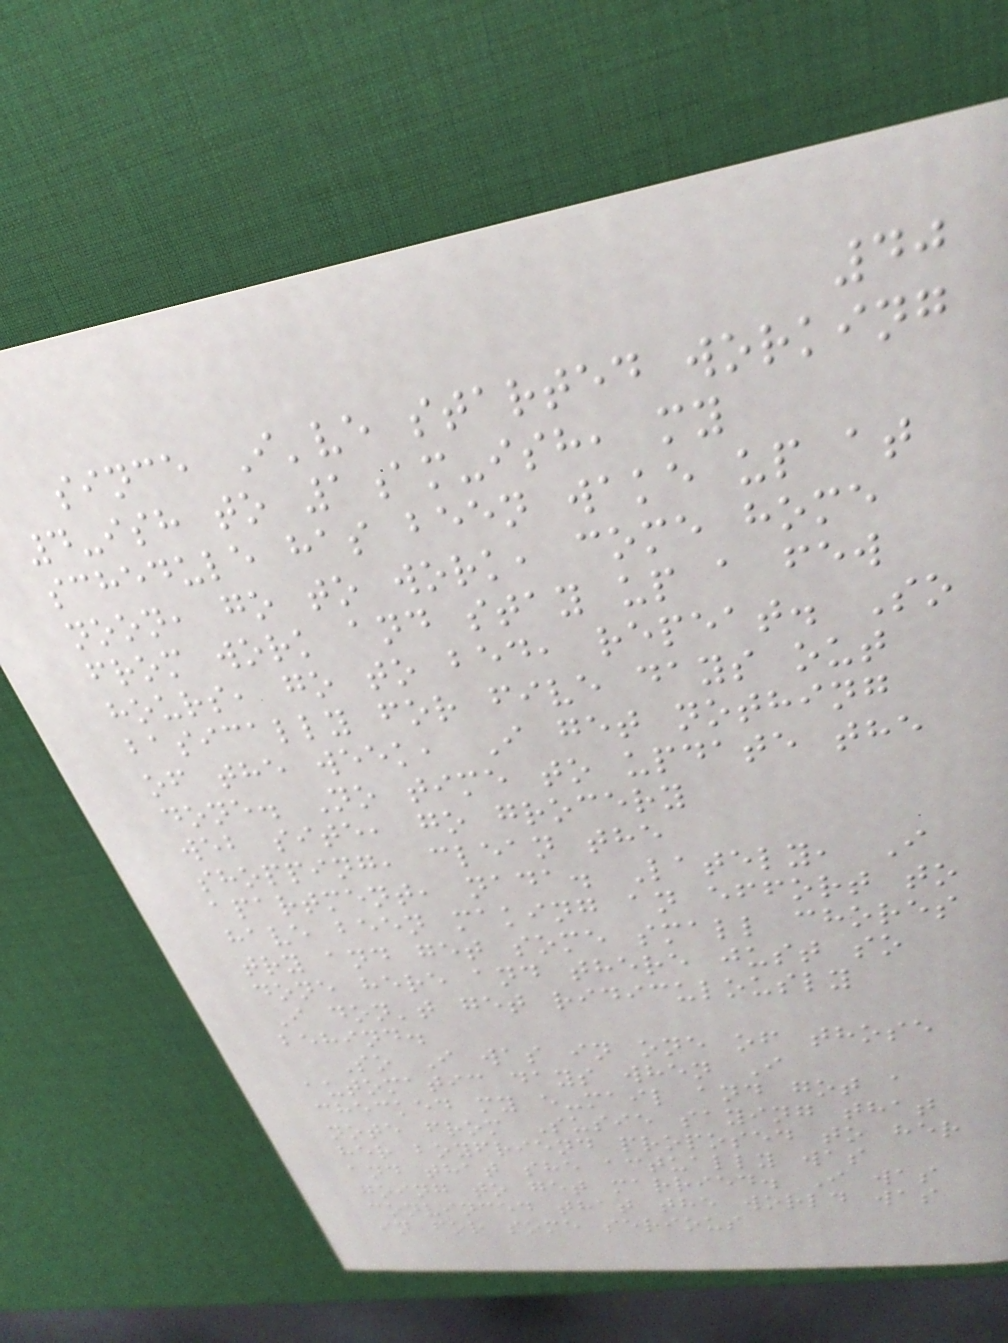40
since I've started working
4-ish to 1am-ish, my
schedule has been wake up at
noon, go to work, come home
from work and stay up a few
hours, go to bed, repeat. So
basically for five days out
of the week, I get nothing
done. No time to update the
web site, go grocery
shopping, clean the
apartment, nada. Lately, I
have been making an effort to
try and get some small chores
done here and there just so
I don't get ridiculously
behind.
So I was in one of those
automatic days when I
checked my e-mail and got a
note from Susie saying that
her boyfriend proposed to her
and that she actually was
going to get married. I was
convinced that the world was
in for some serious
